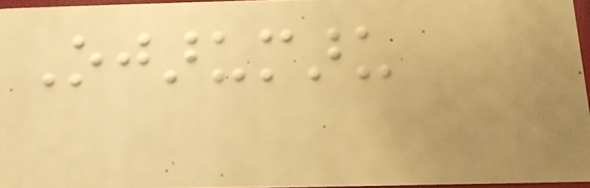Ojarumaru
